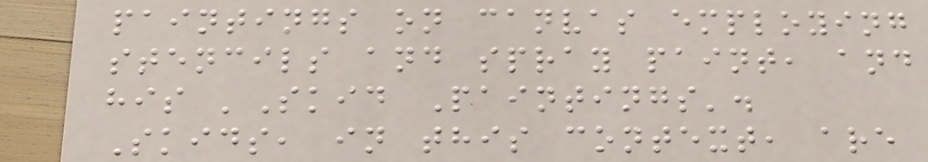paintings on canvas employing
stencils and spray paint, and
his 'Skid Paintings'.
Skids, in this context, are
